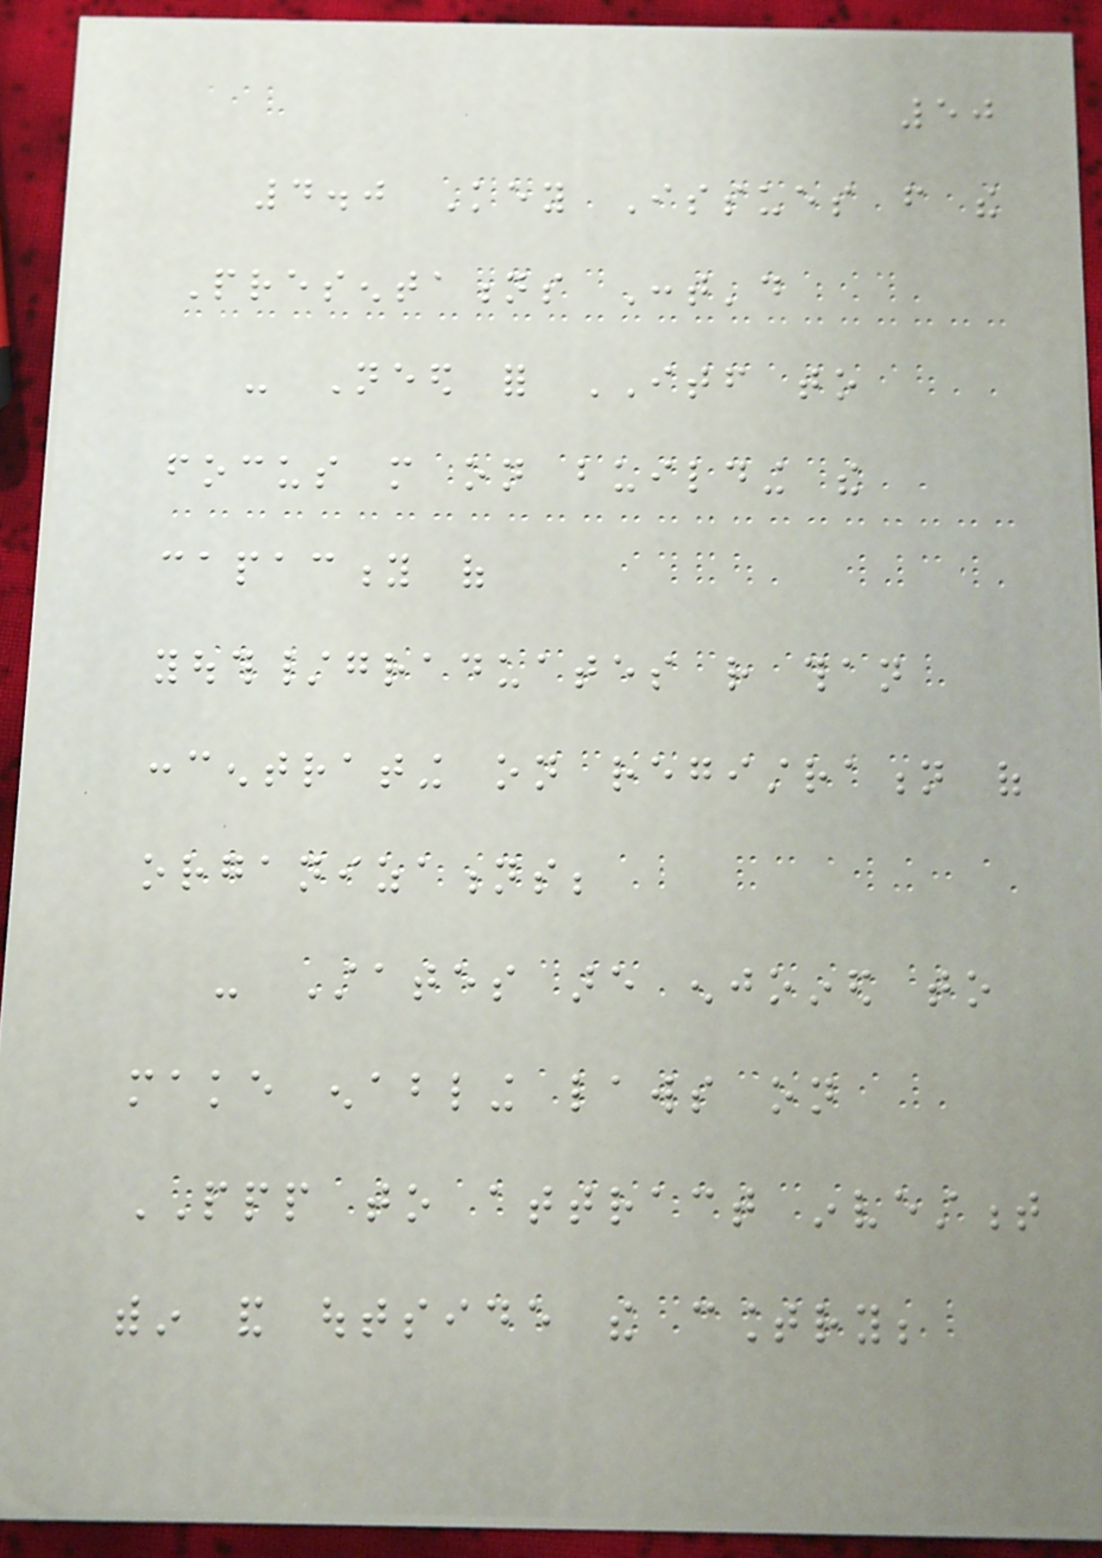50
4.0 Key Issues from the
Presentations Cont'd
- Need for ITF to
focus more on building the
capacity of
youth/graduates rather than
concentrating on registration of
organizations;
- States are enjoined to
make enabling laws on
PPP to attract investment
within and outside the country;
